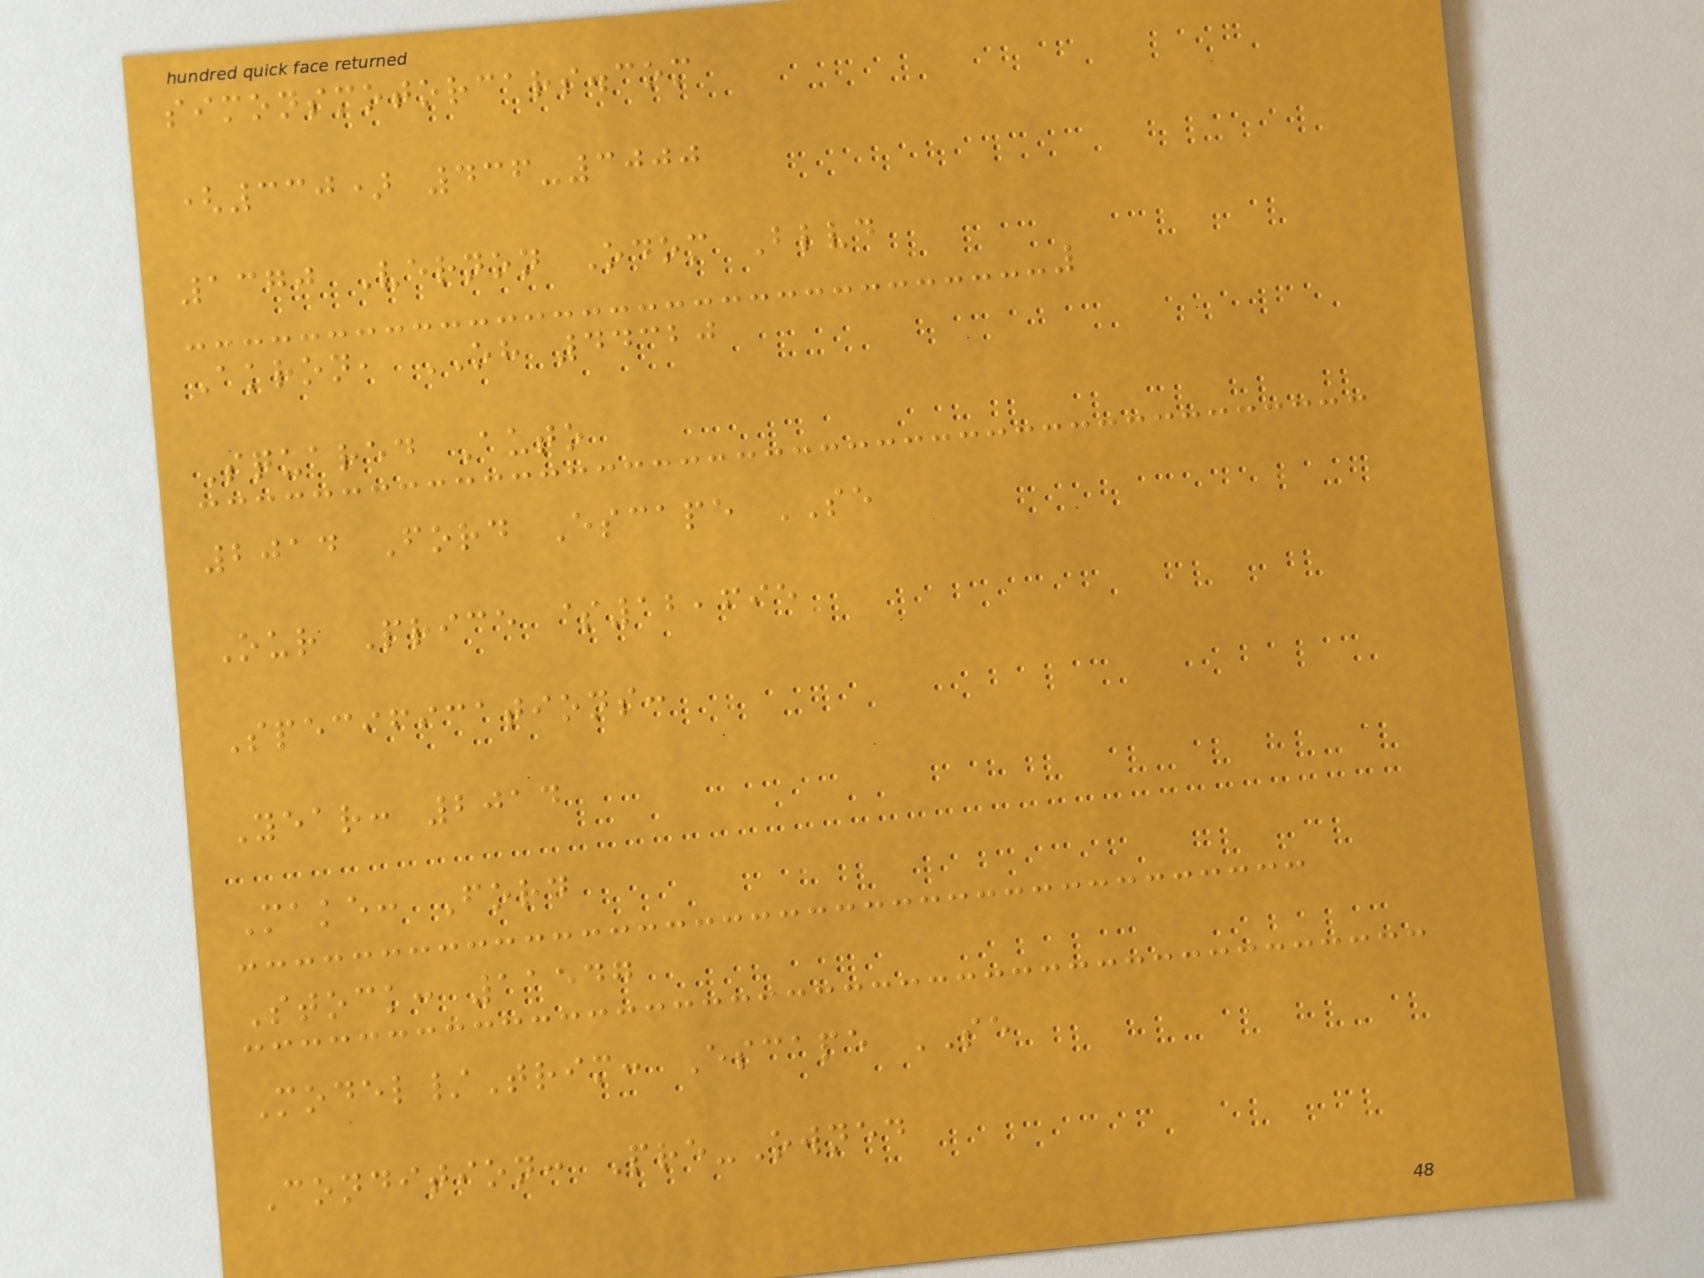simonsmotorcars.com
(330) 436-3000
1370 Vernon Odom Blvd
Akron, OH 44320
Squared Auto
2014 Ford Escape SE
Our Price $12,695
Specifications:
Year: 2014
Make: Ford
Stock: 11547
Model/Trim: Escape SE
Condition: Pre-Owned
